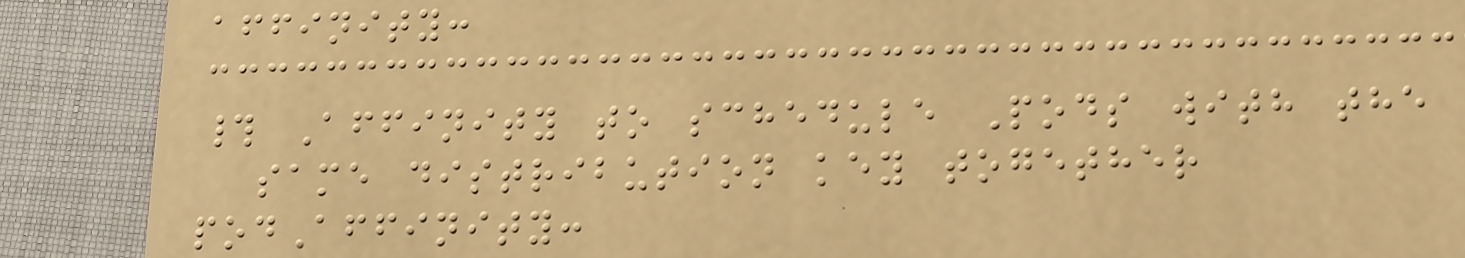affinity:
# Affinity to schedule Pods with the
same distribution key together
podAffinity:
